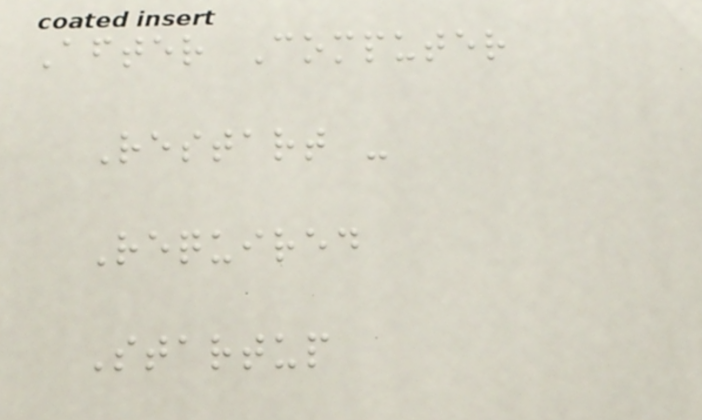After Computer
Restart -
Required
Startup
